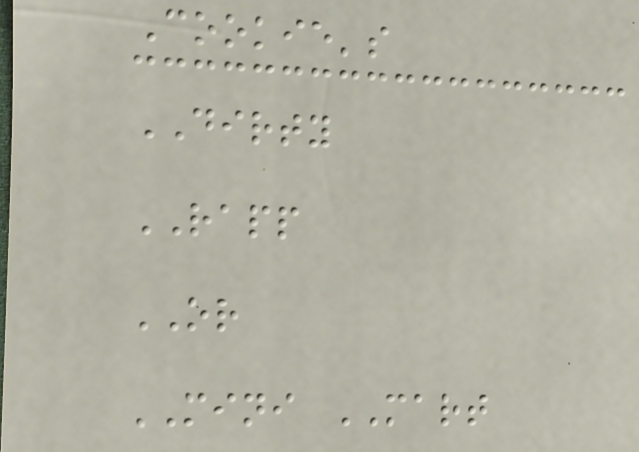Cookie's
DIRTY
RAPP
OR
MINI MART
